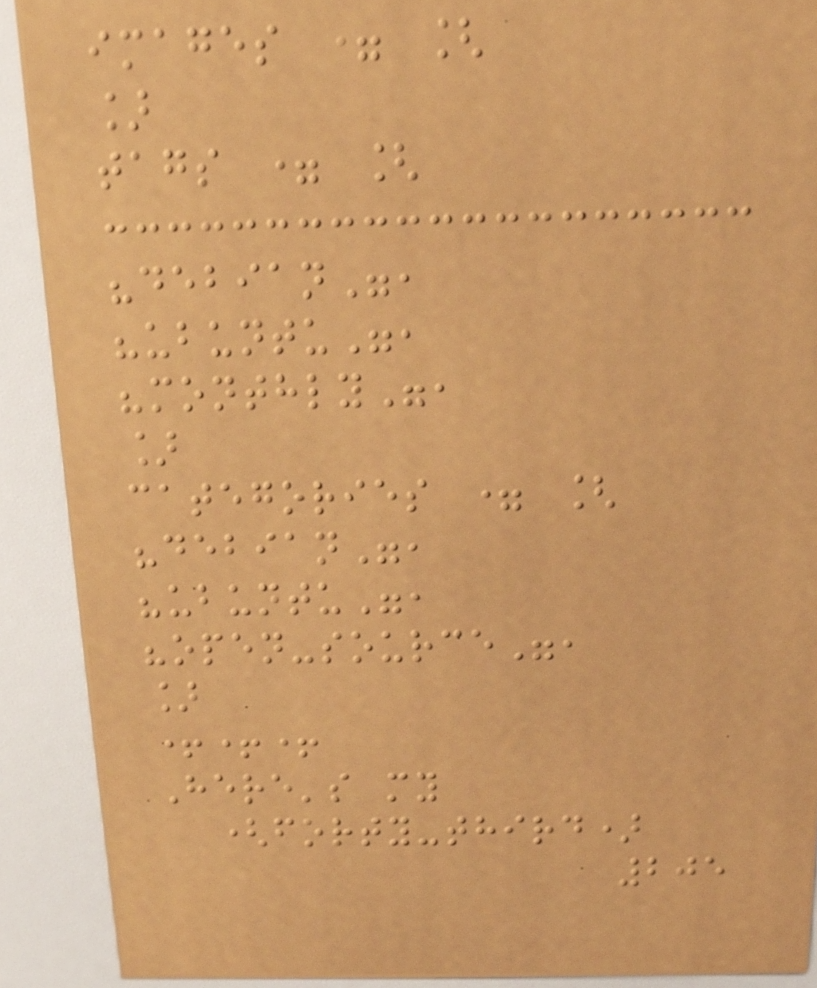images = [
]
tags = [
"debian",
"ubuntu",
"monthly",
]
categories = [
"debian",
"ubuntu",
"open-source",
]
+++
Here's my
(forty-third)
205
